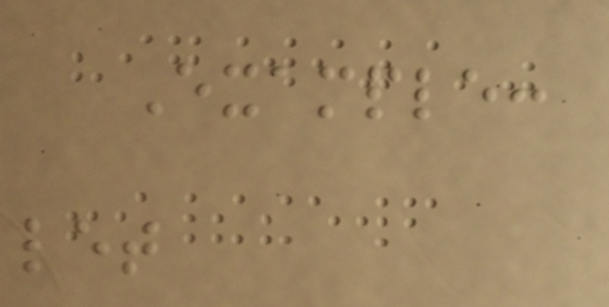Example:
let
